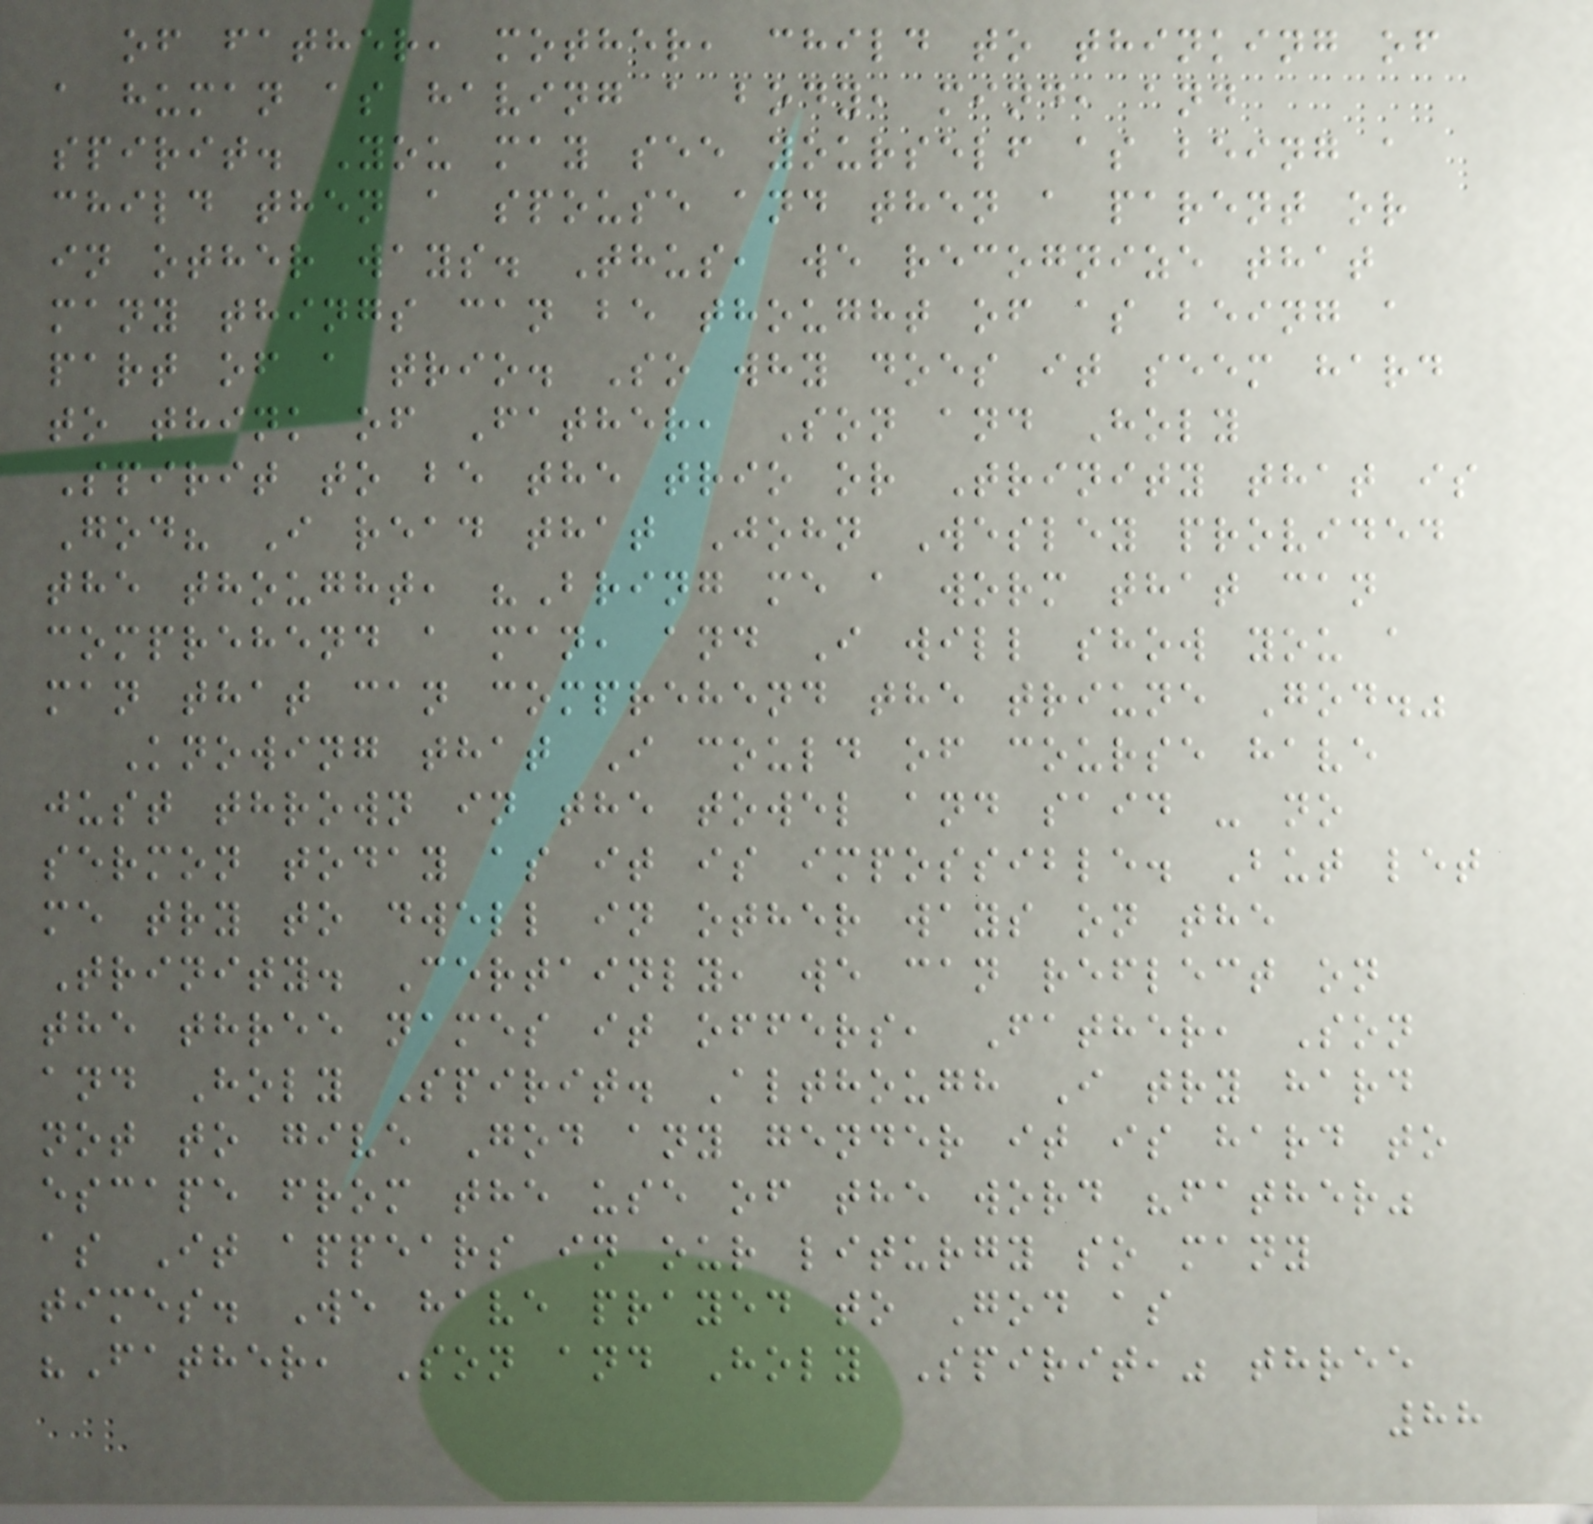of father, mother, child to thinking of
a human as having a body, mind, and
spirit. You may see yourself as being a
child then a spouse and then a parent or
in other ways. Thus, we recognize that
many things can be thought of as being a
part of a trio. So why does it seem hard
to think of Father, Son and Holy
Spirit to be the trio or Trinity that is
God? I read that John Wesley provided
the thought, "Bring me a worm that can
comprehend a man, and I will show you a
man that can comprehend the triune God."
Knowing that I could of course have
just thrown in the towel and said - no
sermon today as it is impossible. But let
me try to dwell in other ways on the
Trinity. Certainly, we can reflect on
the three names it offers, Father, Son
and Holy Spirit. Although I try hard
not to give God any gender it is hard to
escape from the use of the word "father"
as It appears in our liturgy so many
times. We have prayed to God as
"Father, Son and Holy Spirit," three
88
